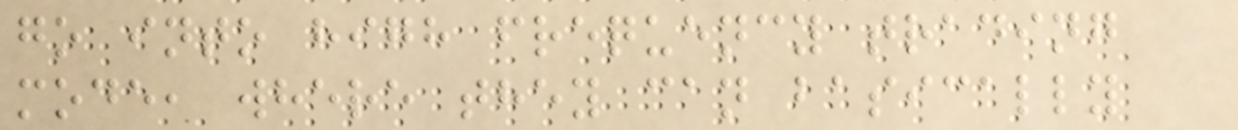go into high frequency trading
mode, where they can basically
